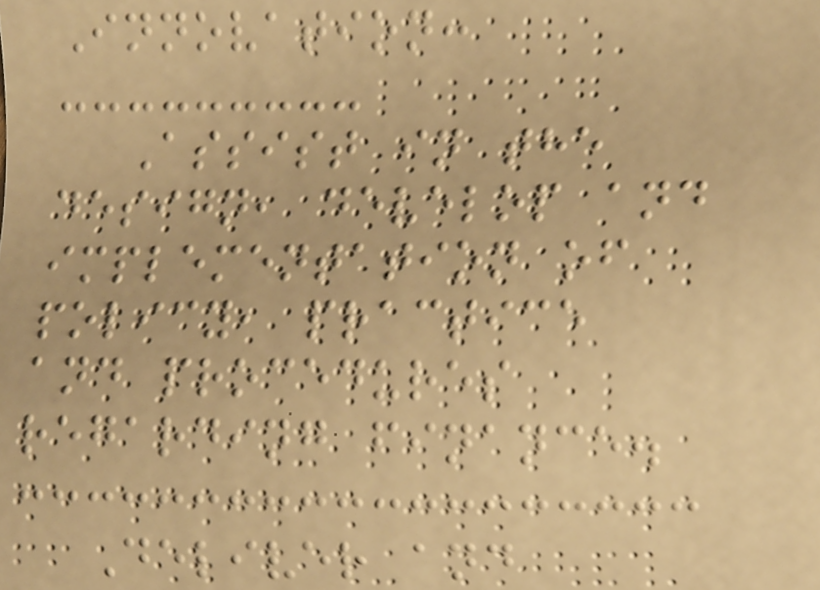Innovation:
Assist in the
design, develop and
implementation of
policy, practice
and procedures
regarding finance.
Deliver and
